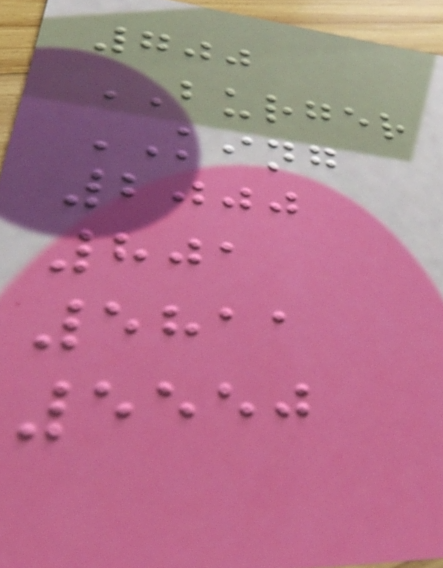700
BURGER
KING
2000
801
5811
5550
